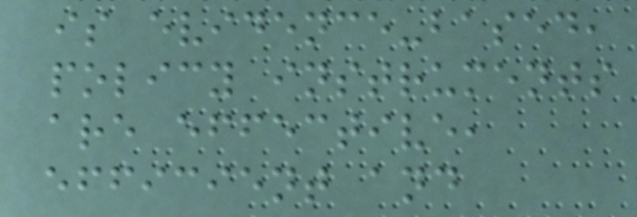is evidence-based,
policy instruments
are effective,
efficient and
